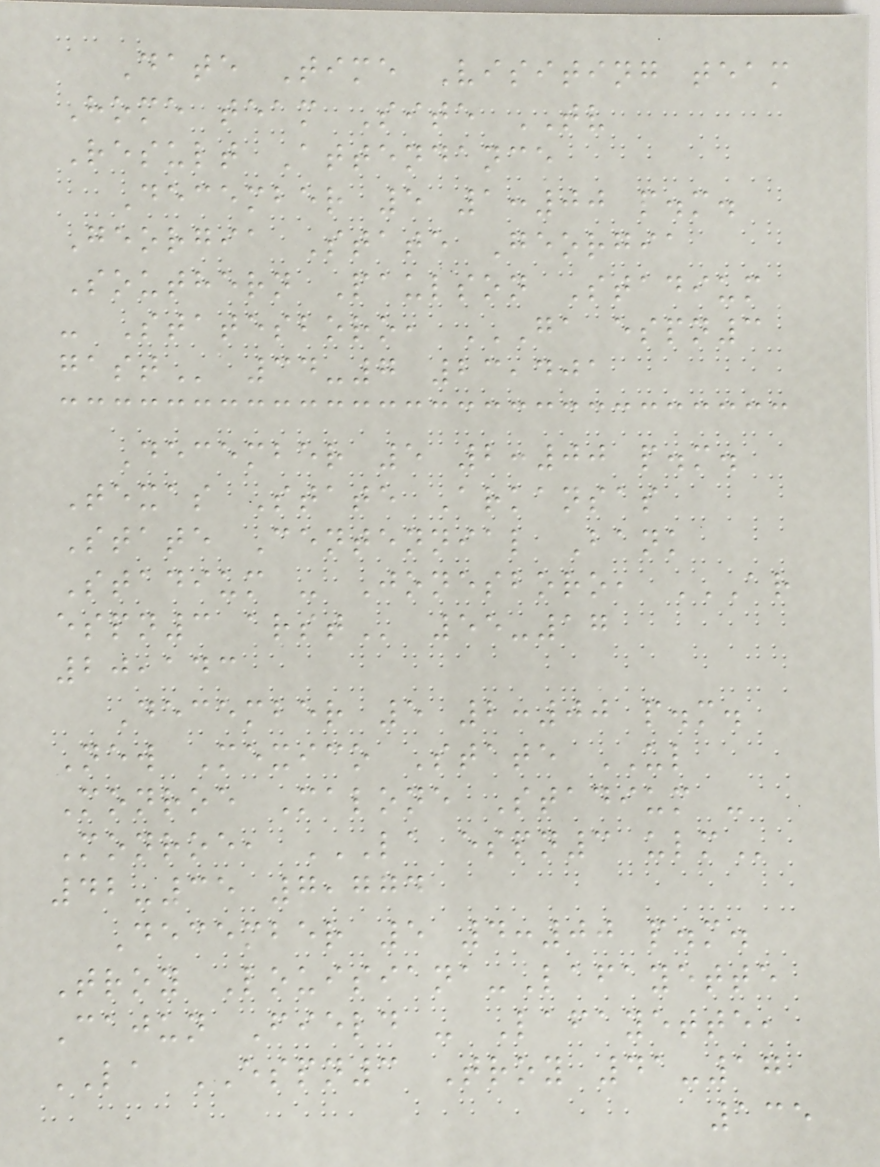Date Time Visiting team
Home team Site TV
Result Attendance
December 5 1:00 p.m.
Georgia State Georgia
Southern Paulson Stadium
- Statesboro, GA ESPN3
GAST 34-7 23,401
December 5 2:00 p.m.
Texas State Arkansas
State Centennial Bank
Stadium - Jonesboro, AR
ESPN3 ARST 55-17
20,143
December 5 2:00 p.m.
New Mexico State UL
Monroe Malone Stadium -
Monroe, LA ESPN3 ULM
42-35 7,774
December 5 4:00 p.m.
Troy Louisiana-Lafayette
Cajun Field - Lafayette,
LA ESPN3 Troy 41-17
135
